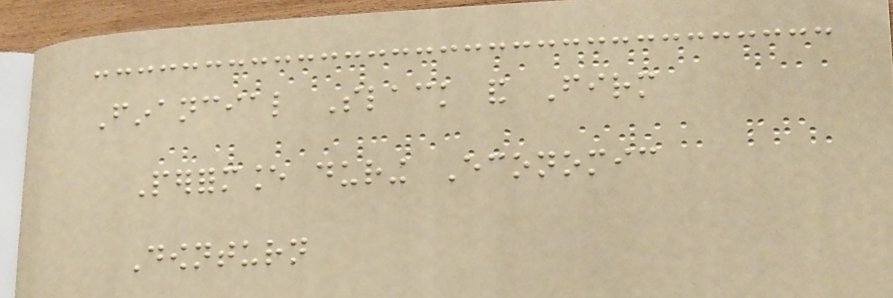Financial Slack and Firm
Performance during Economic
Downturn
